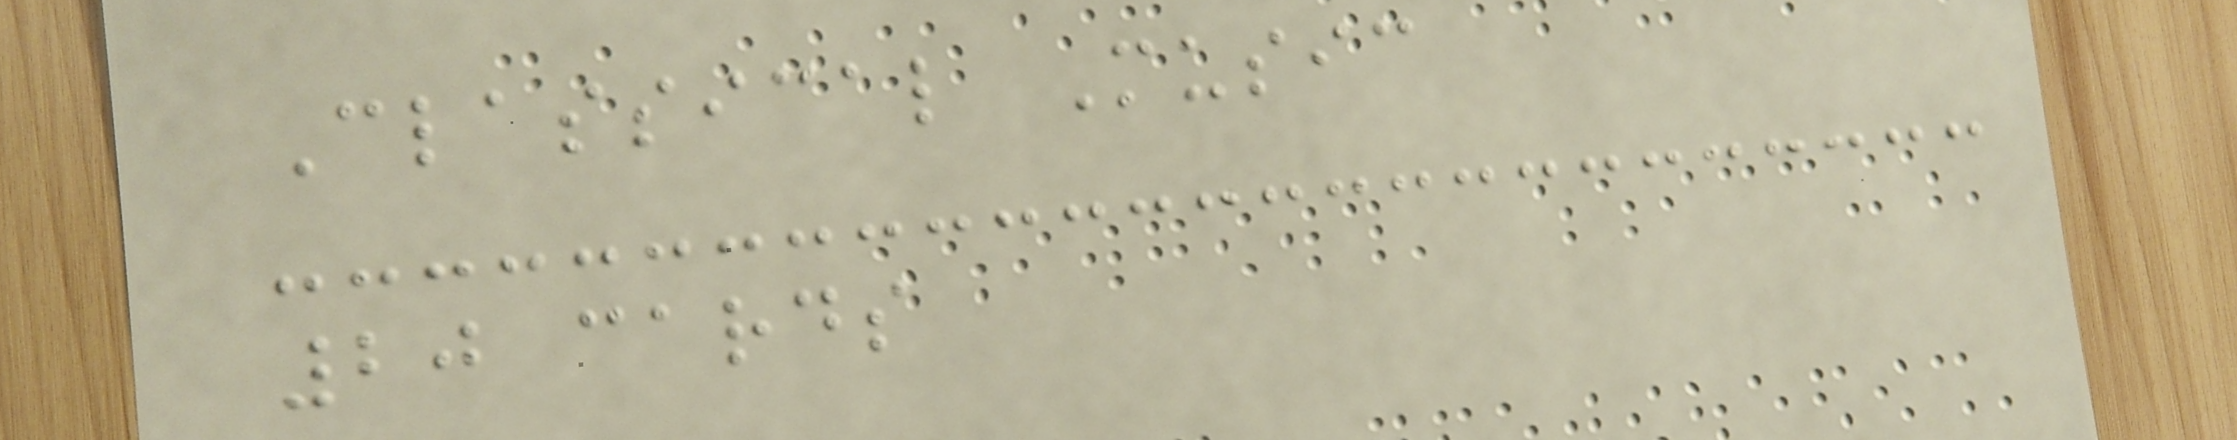Classical Music
20 cards
